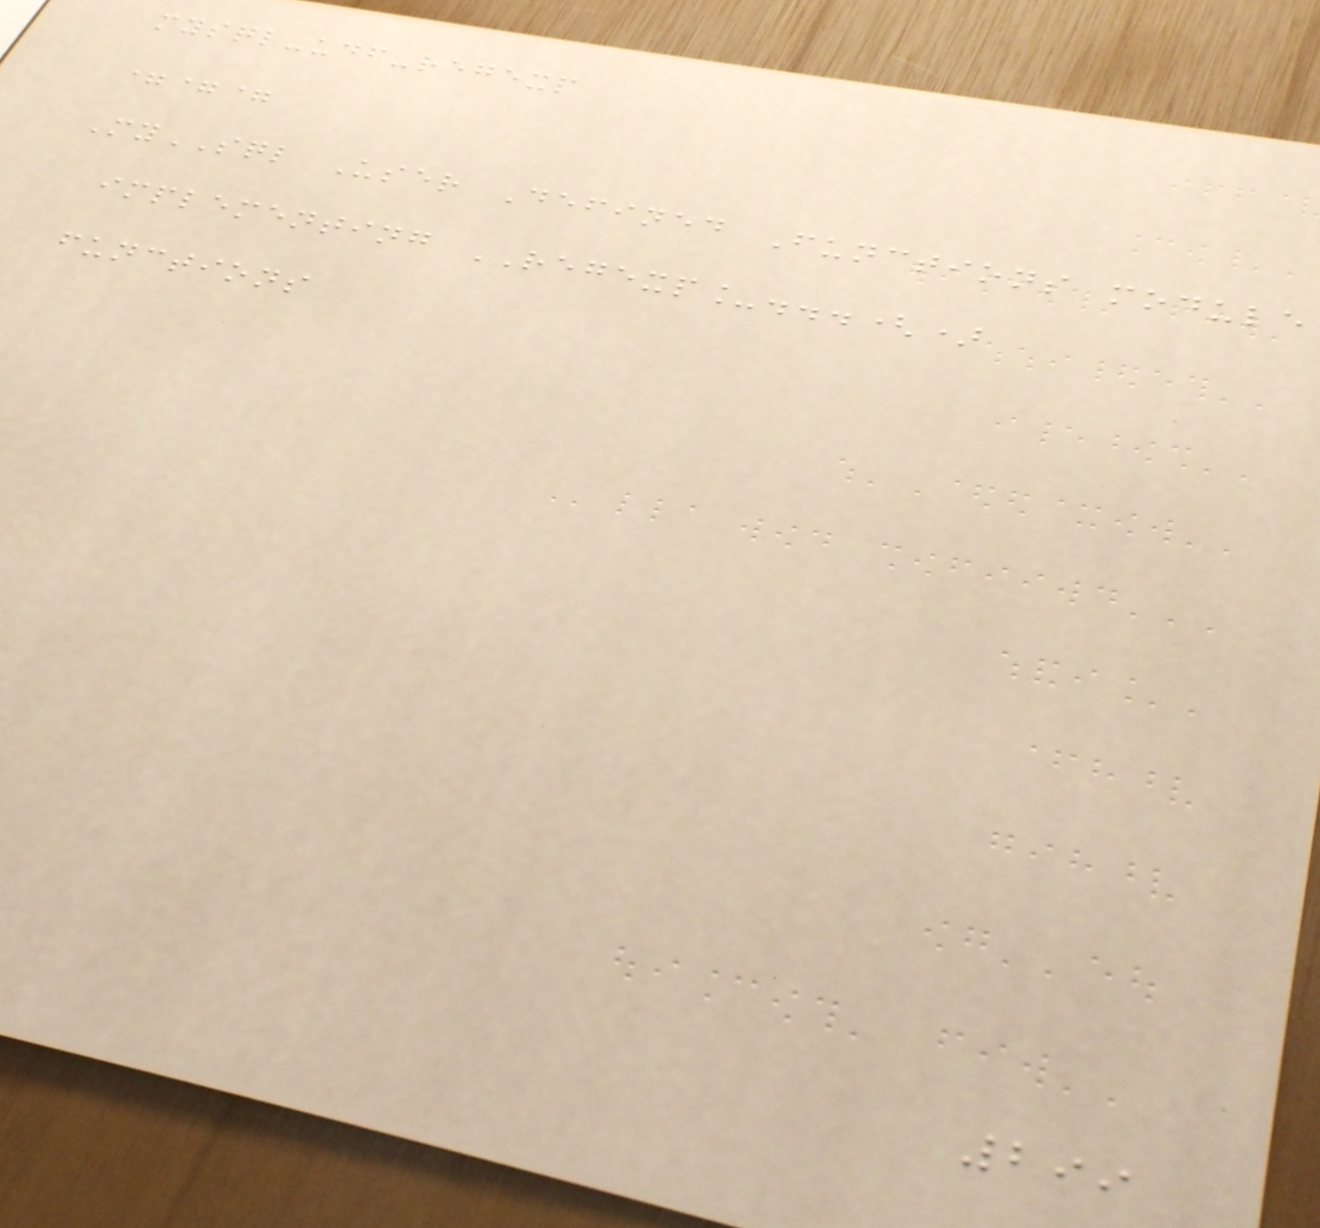mysql-udf-regexp
===
MySQL User Defined Functions module
implementing REGEXP_...()
functions
299
